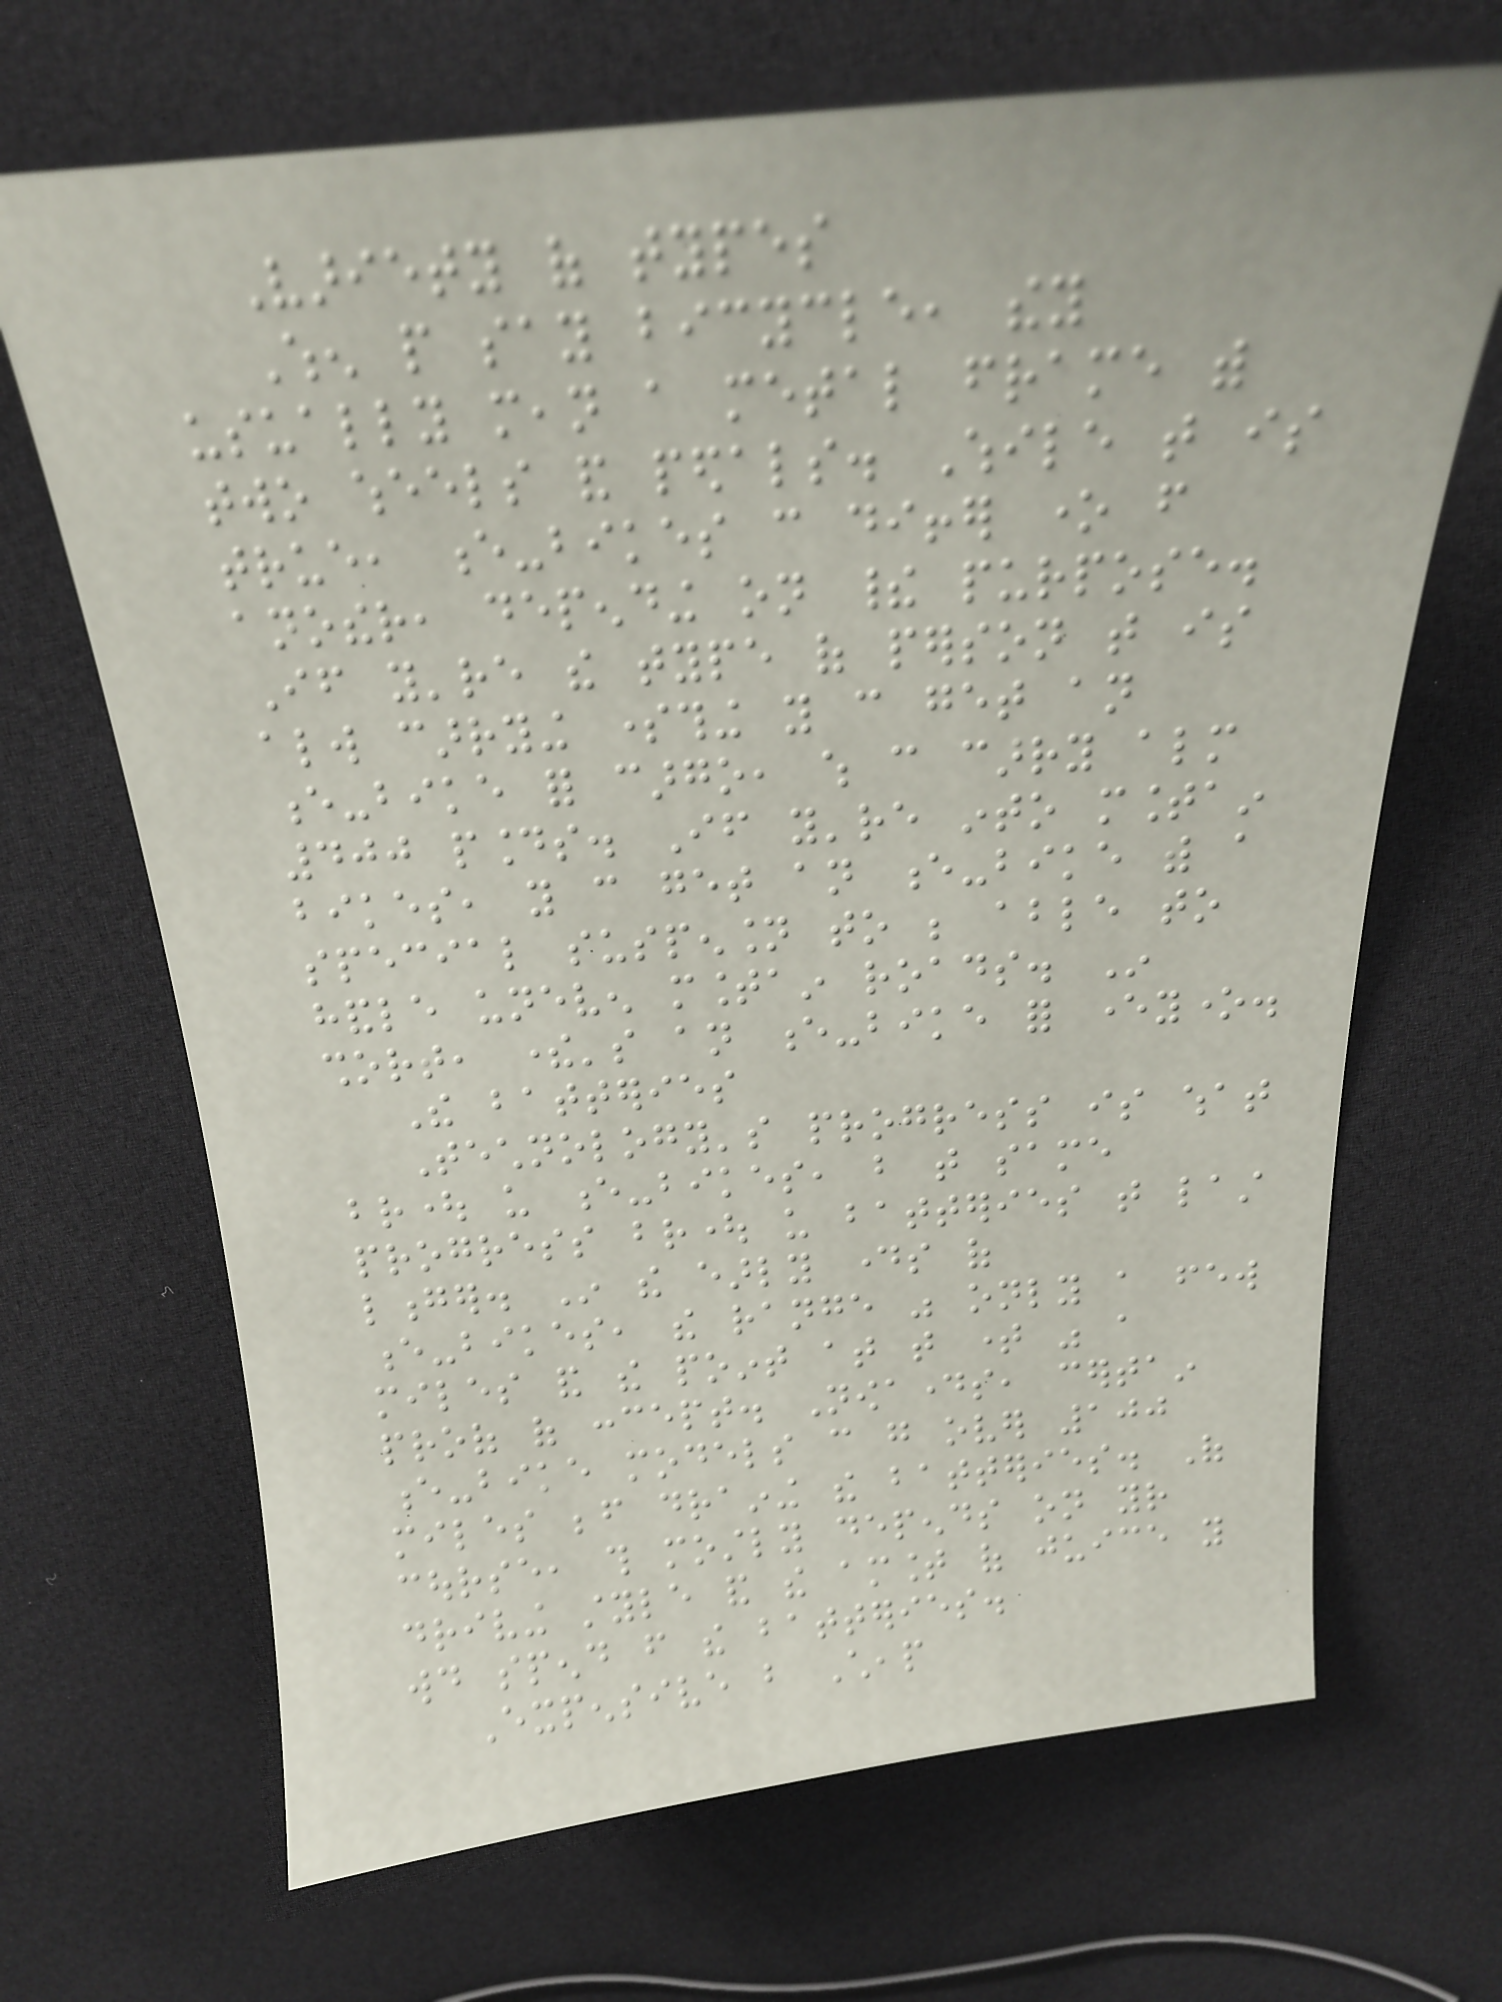Variety of types
When people say bicycle, they
usually mean a metal frame with
two wheels and pedals. While that is
true, e-bikes can differ one from
another, depending on their purpose.
If you're the type of person that is
always carrying something you can get an
e-bike for cargo, which can carry almost
400 pounds. If you're into mountain
bikes, you can get an e-bike with a
special suspension to be able to
handle uneven mountain roads. In
short, there's an e-bike for everyone.
The batteries
Technology's progress is what
brought us e-bikes, but that same
progress brought us batteries that last
longer. In the early days of
e-bikes, the range was only a few
miles and the point at that time was a
proof of concept. Nowadays, certain
e-bike models can go over 100
miles before draining the batteries. Of
course, this mostly depends on your
driving style and the amount of juice you
would spend from the batteries.
Expensive but Cheap
